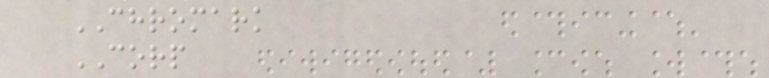CHROMARK
CORP
